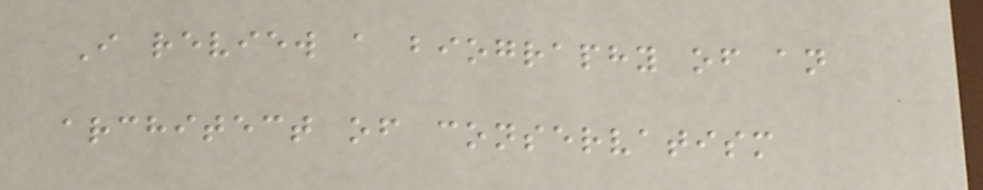I review a biography of an
architect of conservatism
